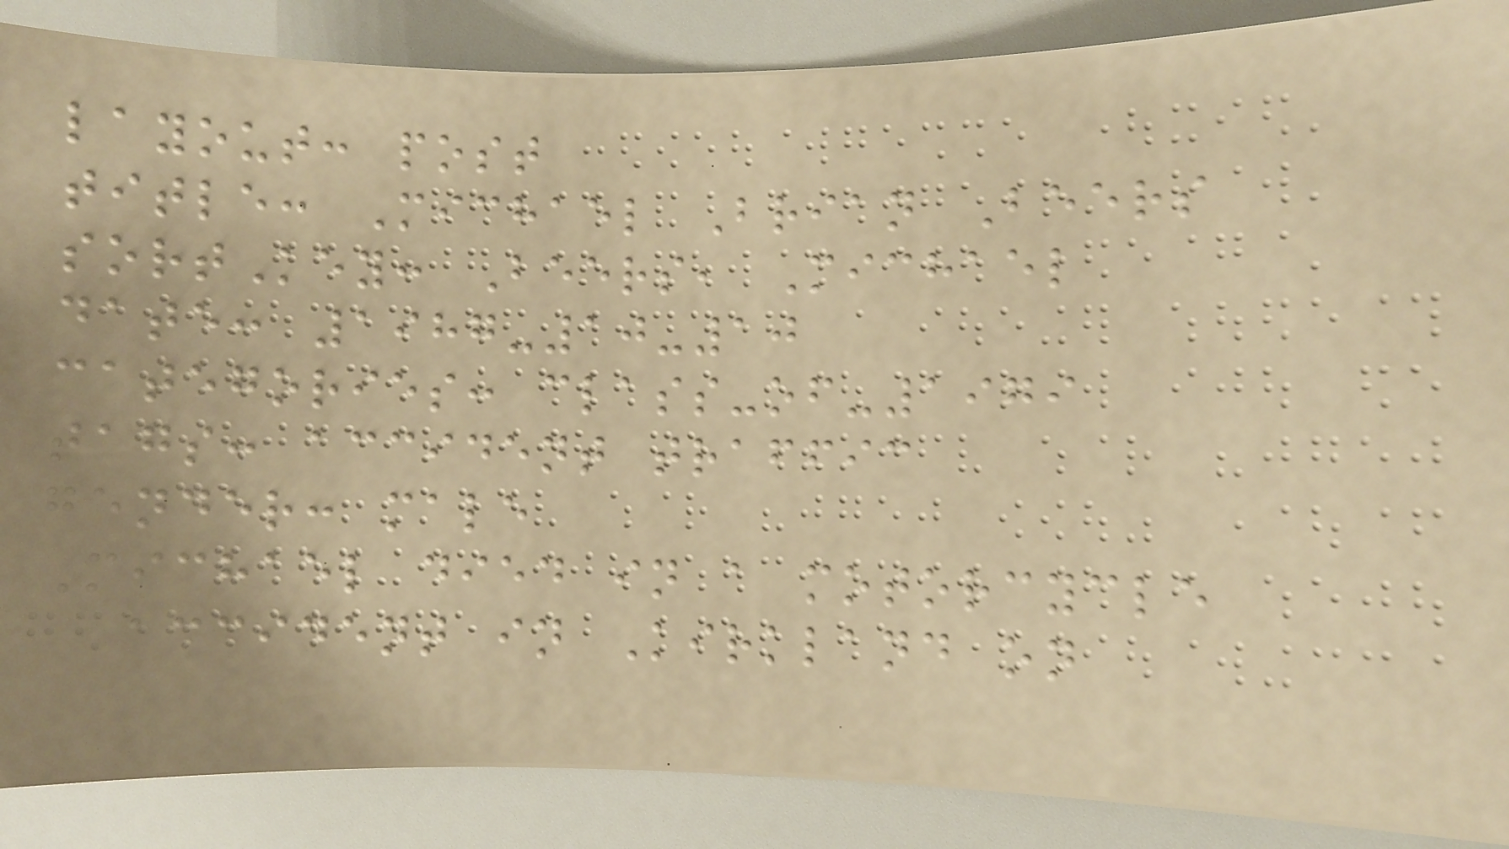layout: post
title: Michael Brian Beers
sortKey: Beers, Michael
date: 1987-10-10
categories: class-of-1979
tags: accident traffic
gender: male
Michael died in a motorcycle
accident in Kirkland on
